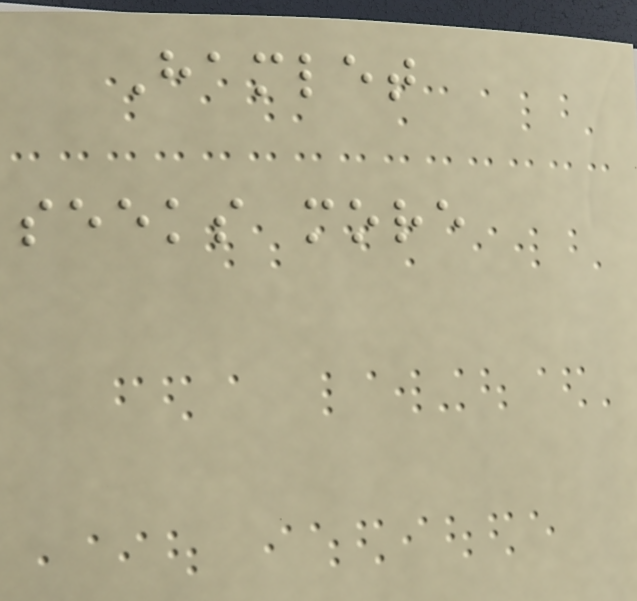Hamlet
seeks more
